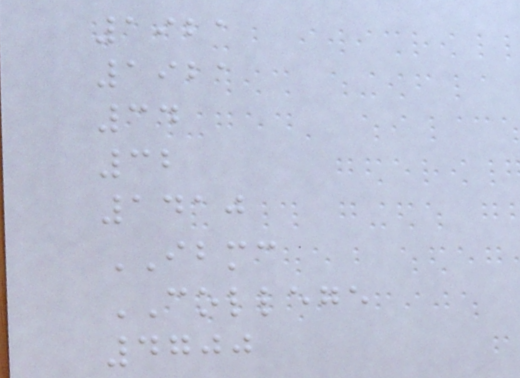1921
1921
34
32
1410
IBMC
COLLEGE
4700
